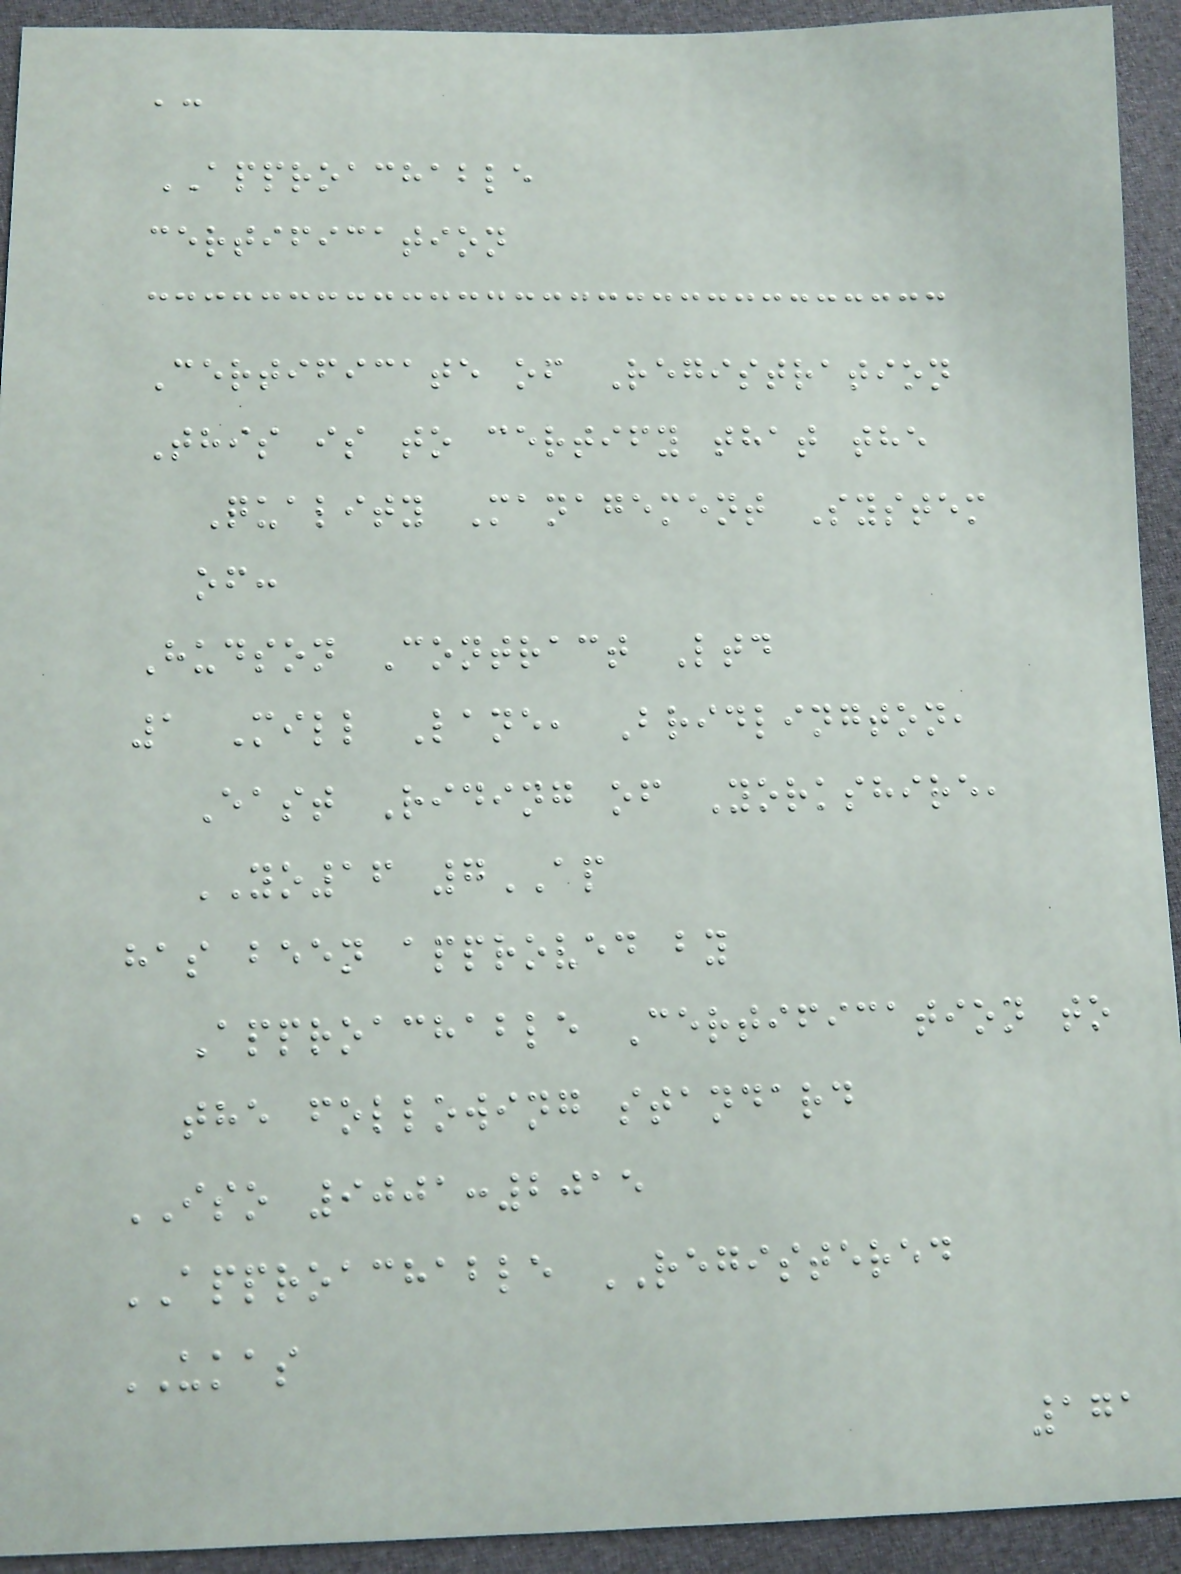ac
APPROACHABLE
certification
Certificate of Registration
This is to certify that the
Quality Management System
of:
Hudson Contract Ltd
1 Mill Lane, Bridlington,
East Riding of Yorkshire,
YO16 7AP
has been approved by
Approachable Certification to
the following standard
ISO 9001:2015
APPROACHABLE REGISTERED
UKAS
171
